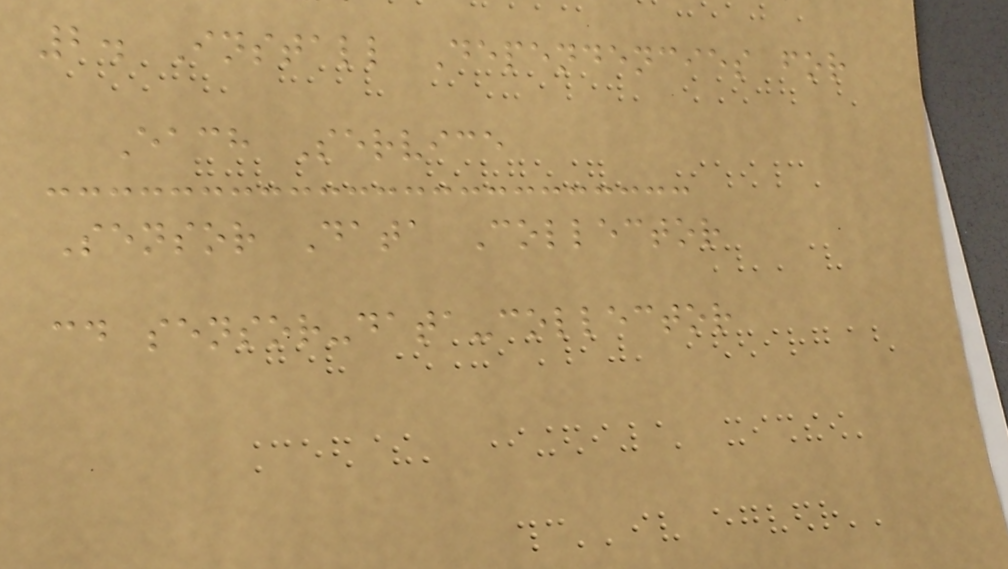2. Install Dependencies for
Each Service
Sensor Data Collector
cd sensor-data-collector
